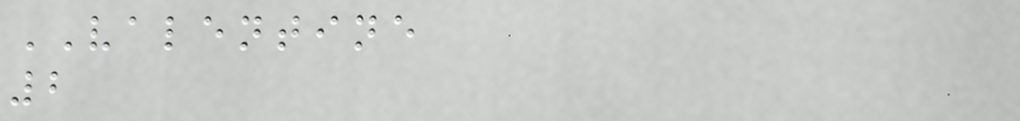VALENTINE
2
